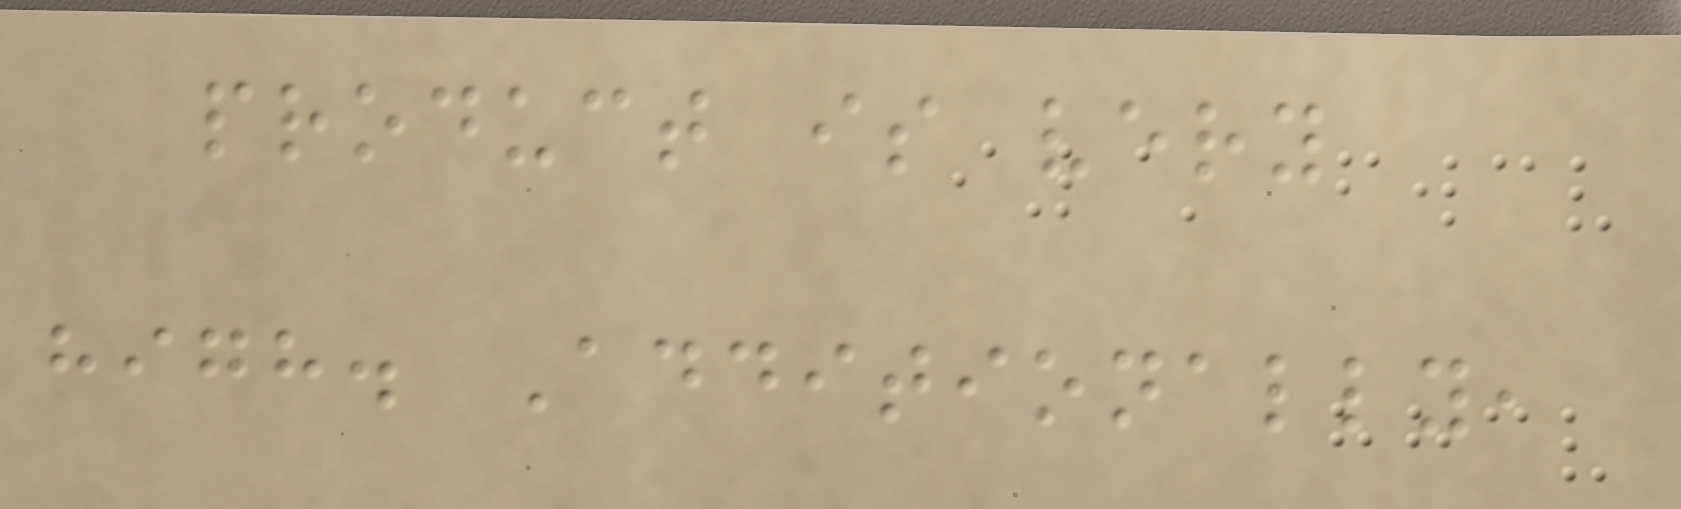product is very
high. Additionally,
